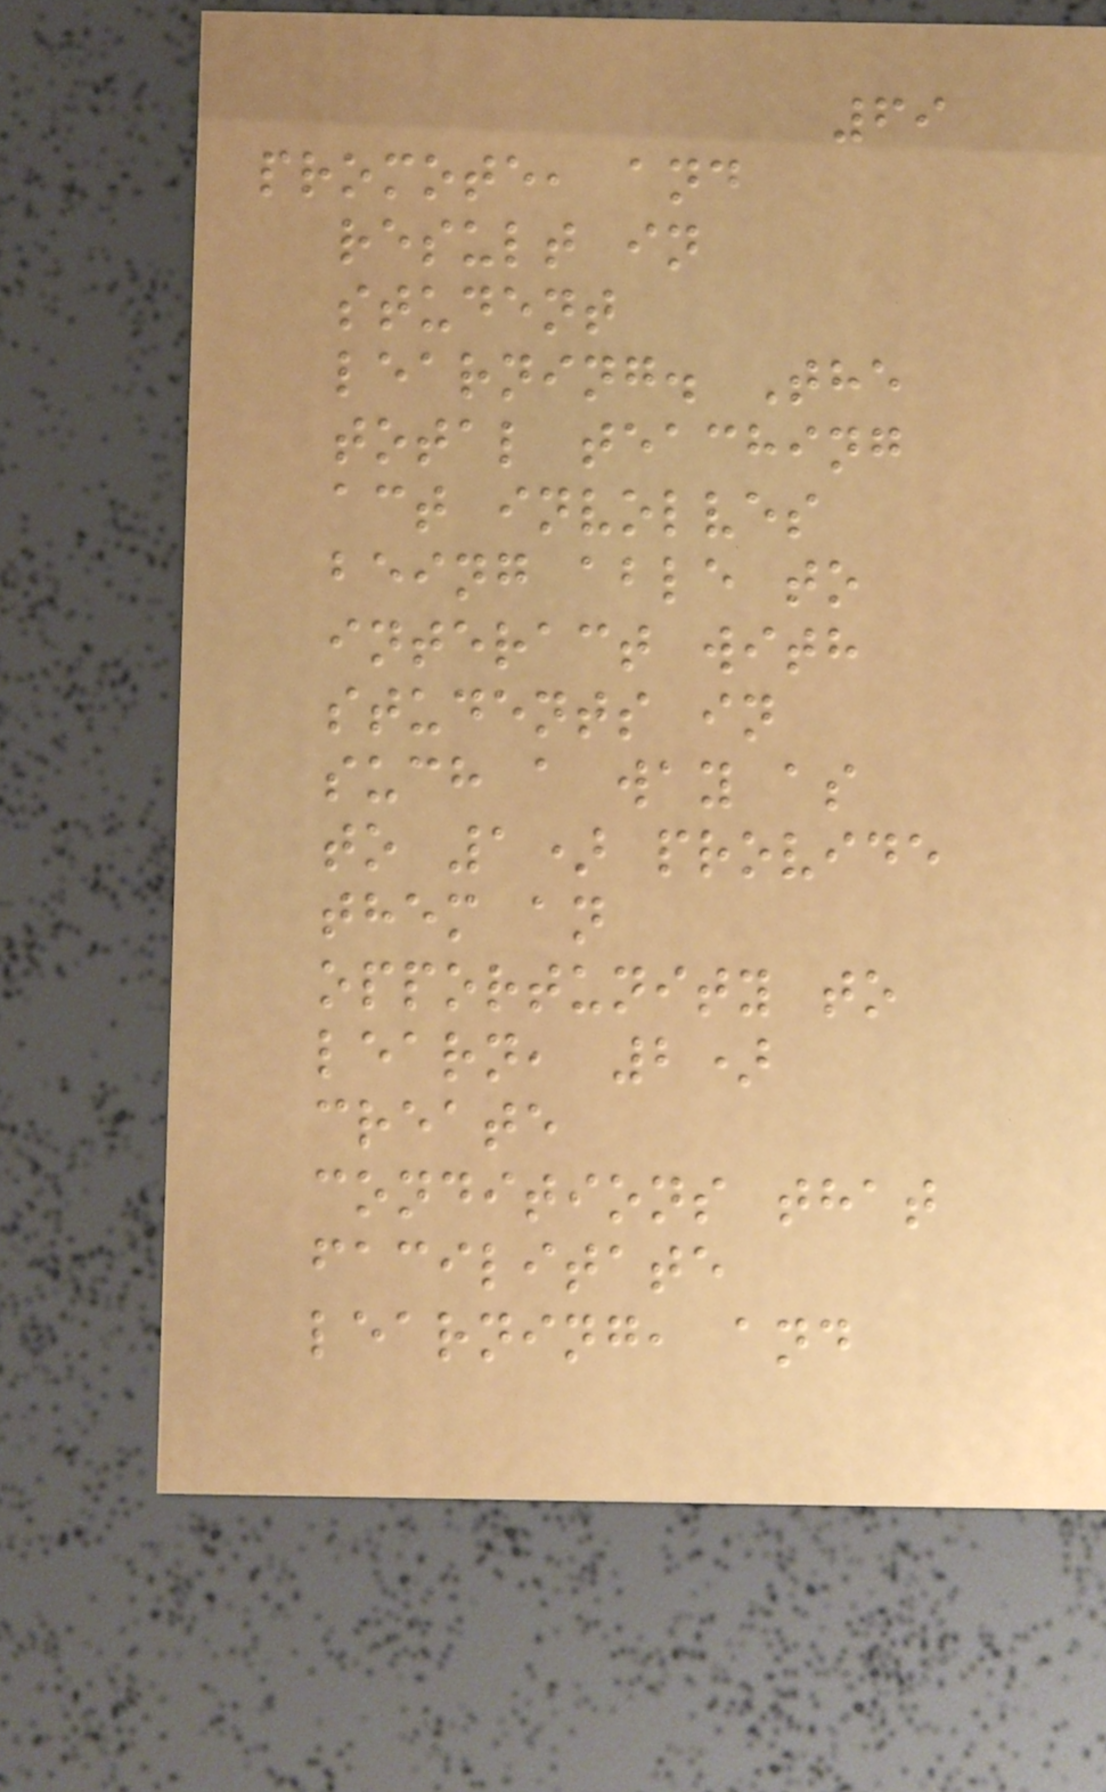69
promote, and
result in
student
learning. The
total teaching
act involves
being able to
interact with
students in
such a way as
to 1) provide
them an
opportunity to
learn, 2)
create
conditions that
facilitate
learning, and
